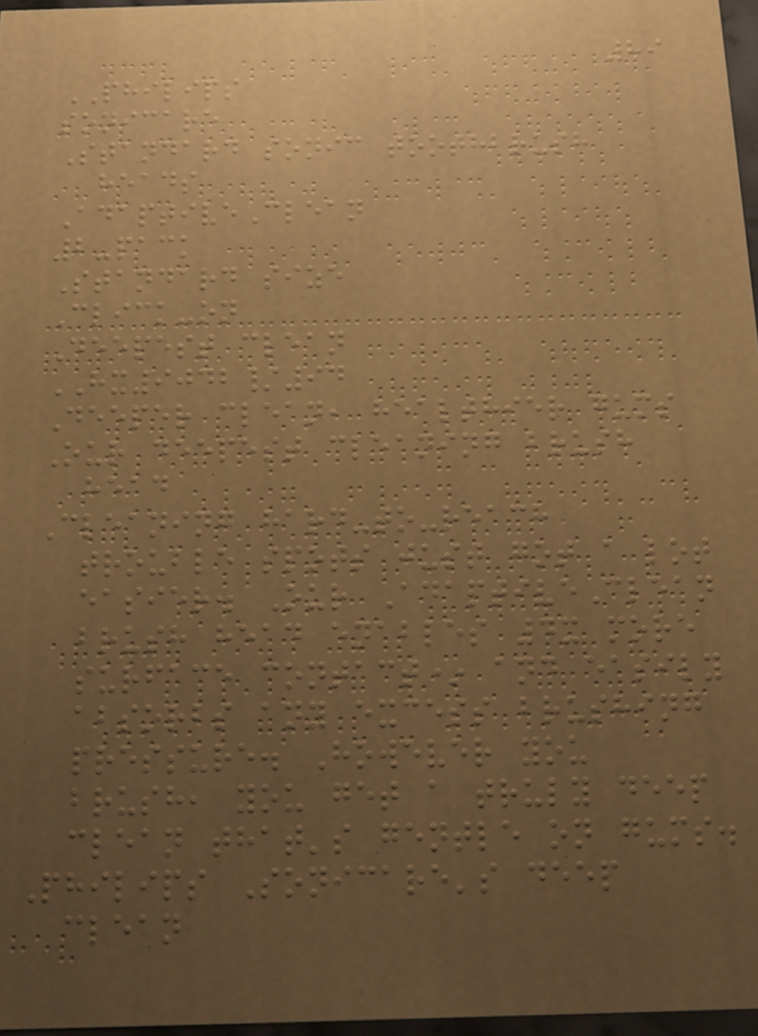89
PHILIPS
sonicare
Standard sonic toothbrush
heads
AdaptiveClean
2-pack
Standard size
Click-on
Deepest clean
HX9042/94
Deeper clean, healthier gums
Our deepest cleaning brush
head
Cleaning hard-to-reach
trouble spots just got a lot
easier. Our AdaptiveClean
brush head enables 4x more
surface contact* and easily
absorbs any excess brushing
pressure. However you
brush, you get a truly deep
clean that's gentle on gums.
Philips Sonicare's deep
clean
